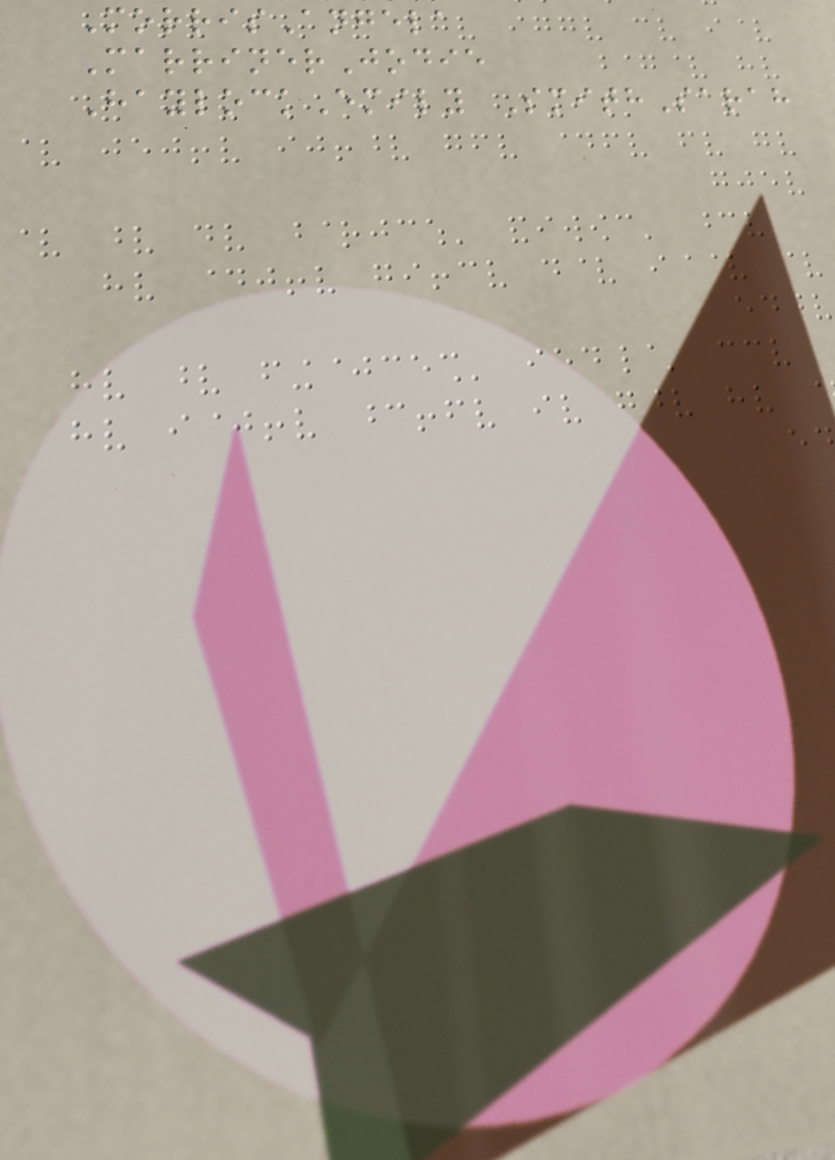MorrisAngela
MarrinerJodie
HaylockEmily SmithSarah
